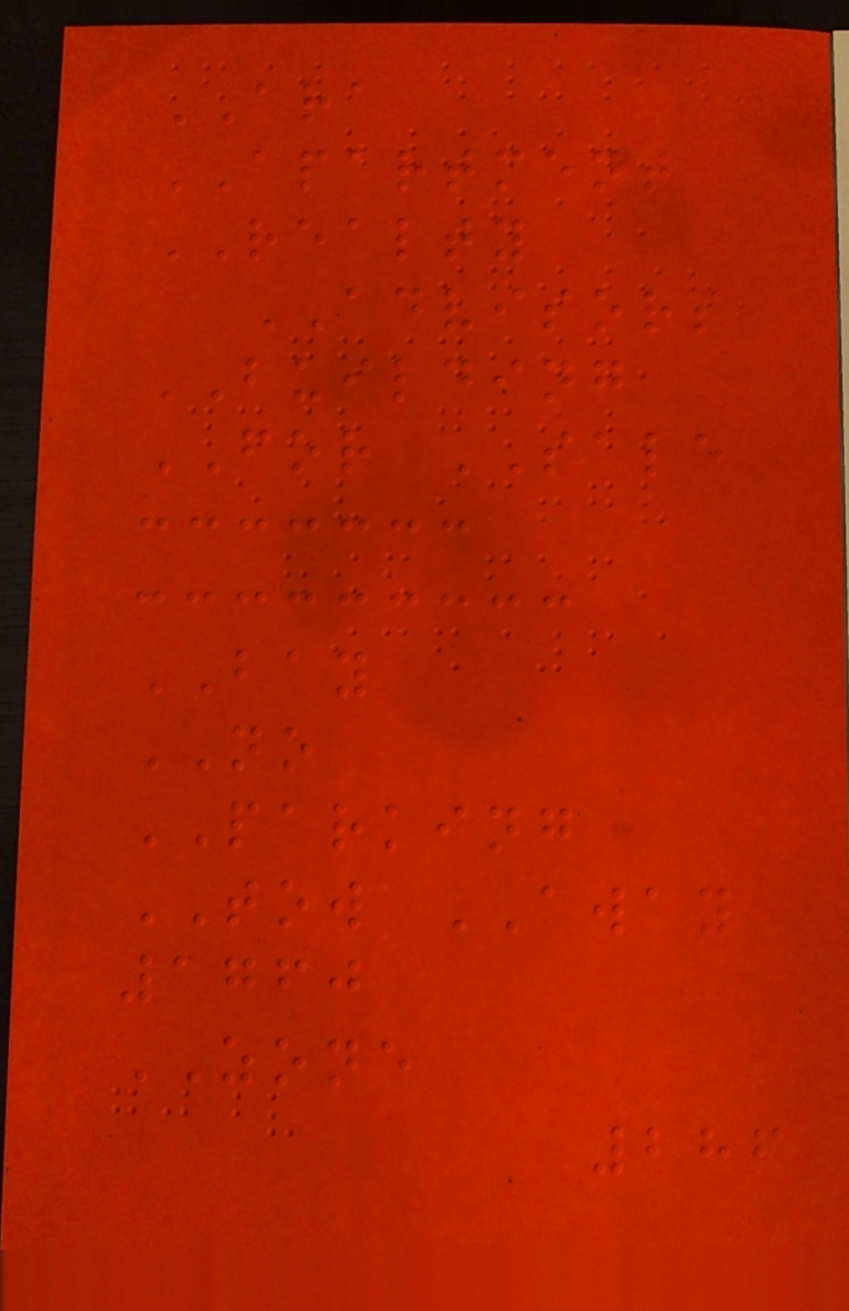ARA
APARTMENT
REALTY
ADVISORS
BUILDING
FOR SALE
BAY
NO
PARKING
TOW AWAY
1760
ZONE
286
